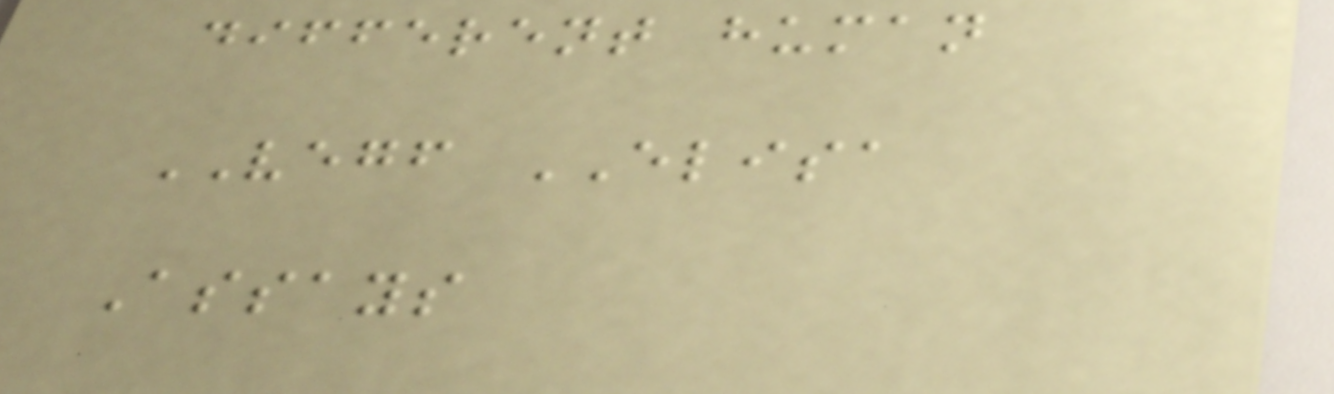different human
VEGF ELISA
Assays
